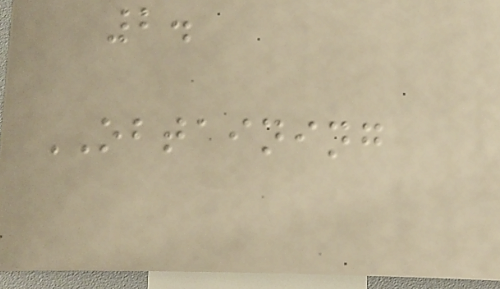2.
OBTAINING
